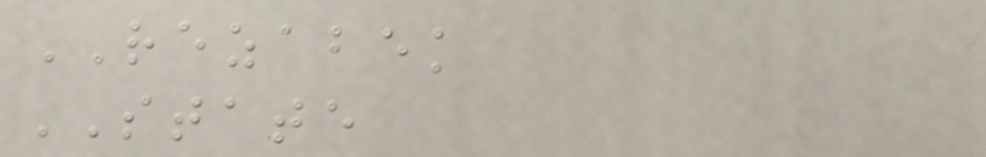REZABEK
STATE
